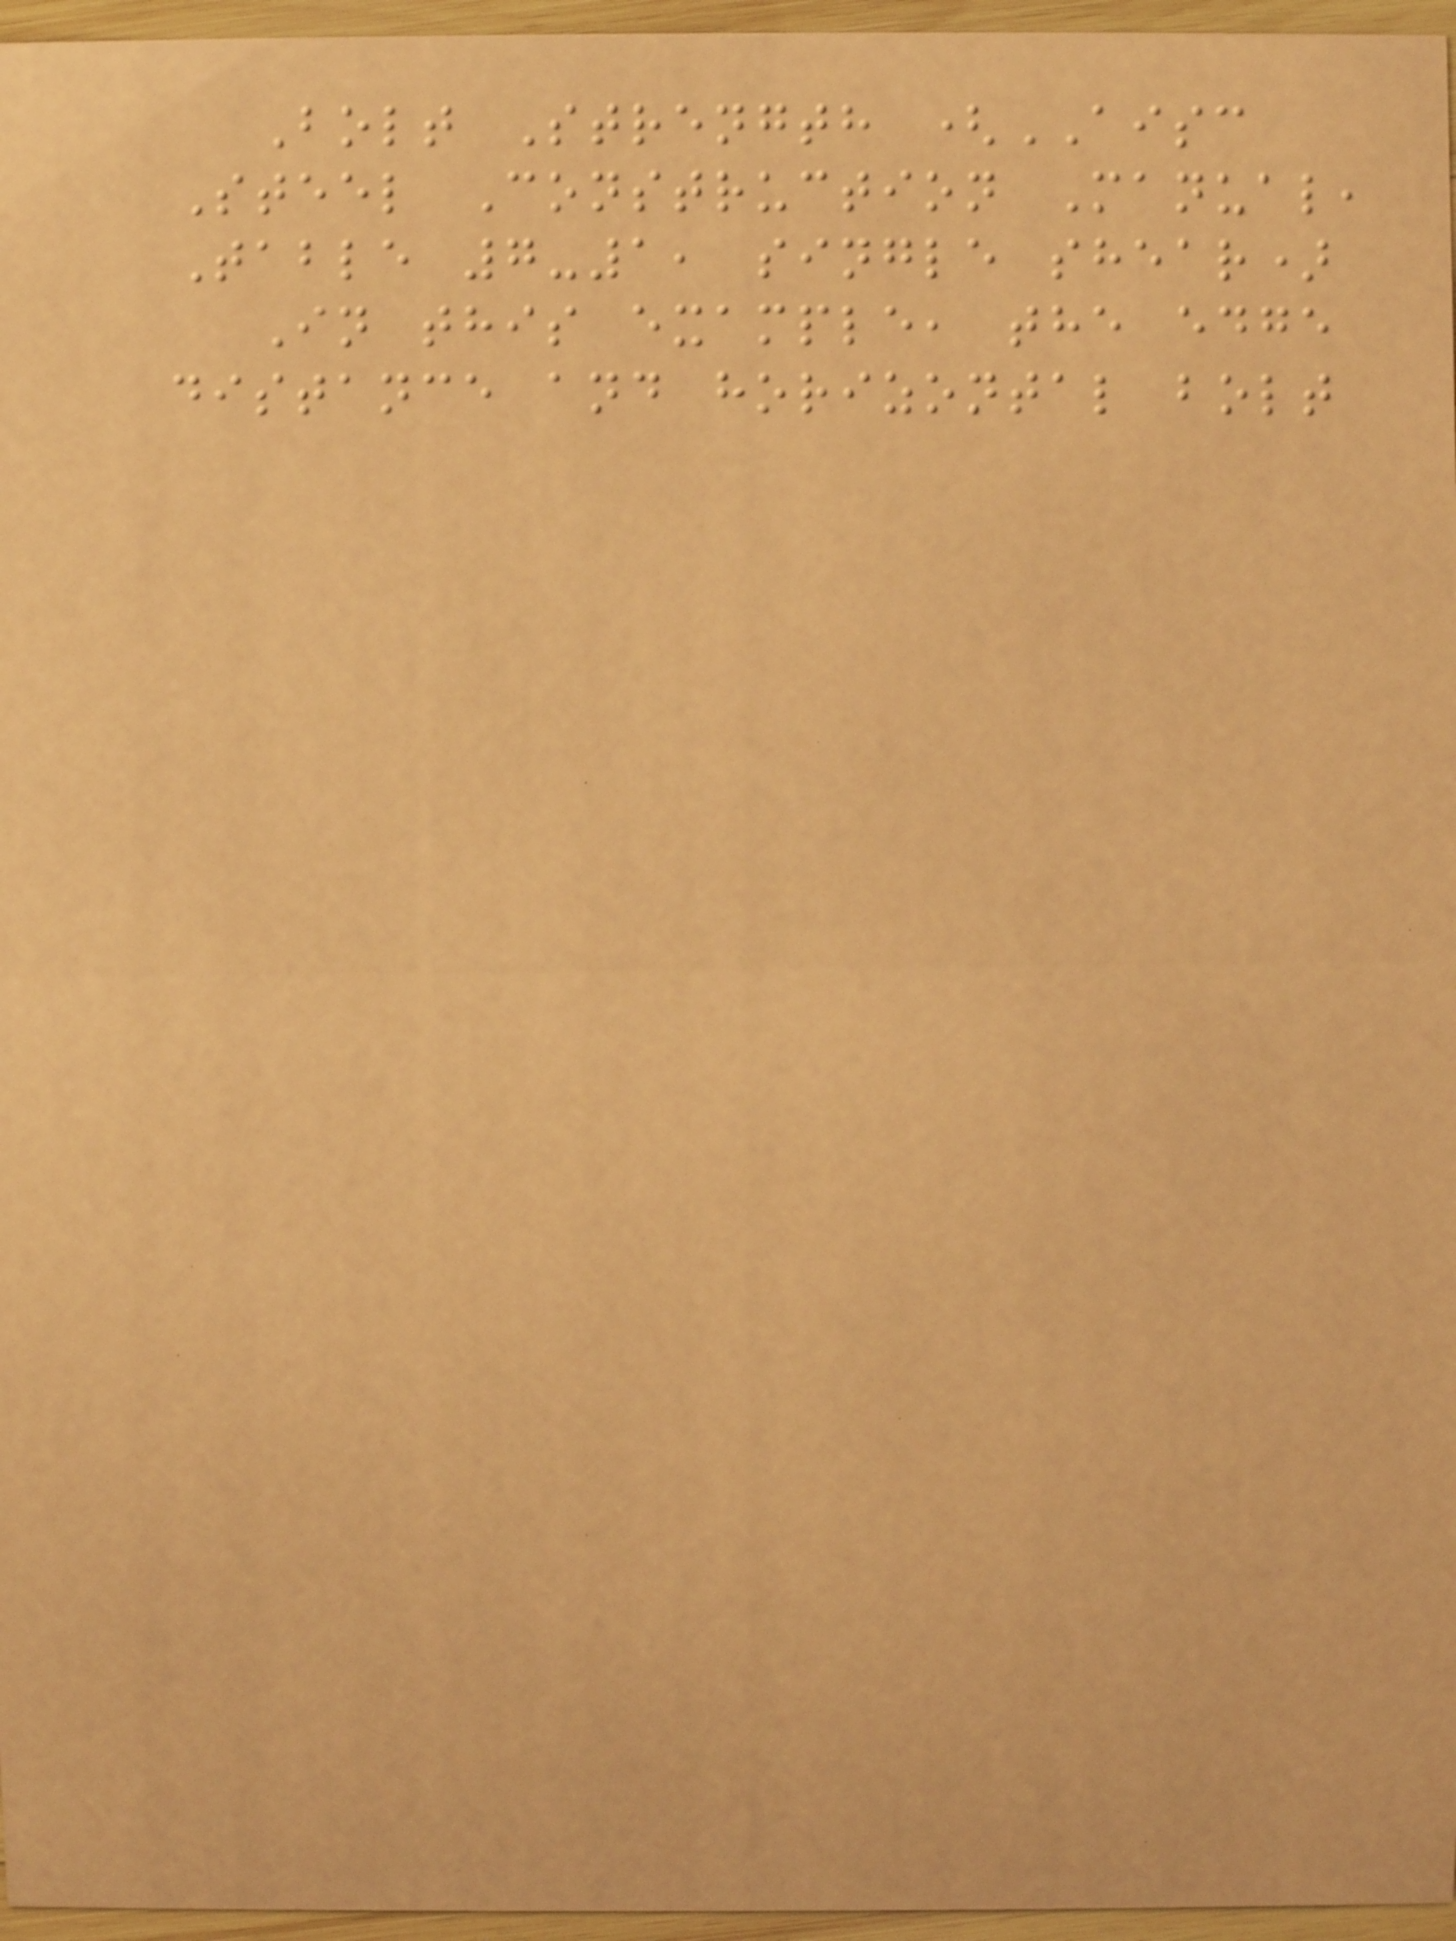Bolt Strength (AISC
Steel Construction Manual,
Table 7-1, single shear)
In this example, the edge
distance and horizontal bolt
